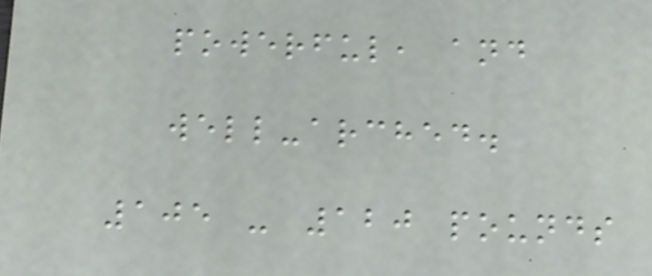powerful, and
well-arched.
105 - 120 pounds
